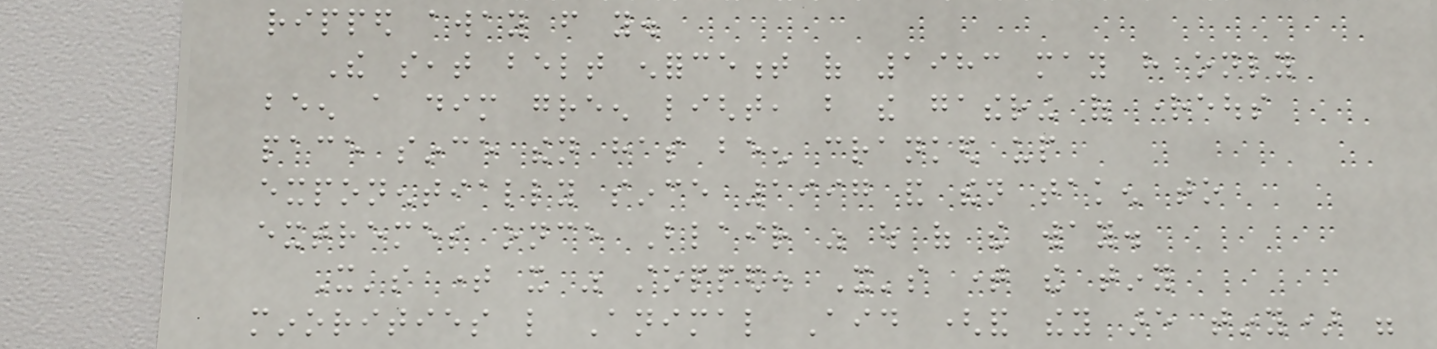ripped away from you.
The seat belt enforcement of 1983 may have only
been a dim green light, but the gathering of righteous
pace since then has been cranked up
exponentially since 1997 and then taken to
extremes once Blair was out of the way.
It's time it was stopped. It's time the tiny
minorities like Animal Aid (and they are tiny) were
